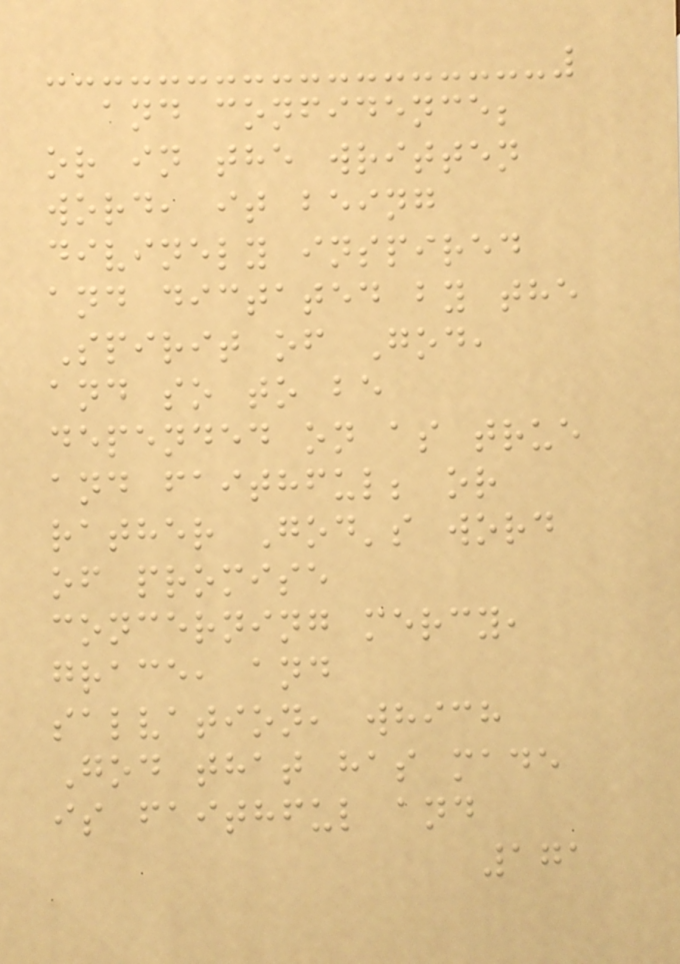and confidence;
or in the written
word, it being
divinely inspired
and dictated by the
Spirit of God,
and so to be
depended on as true
and faithful; or
rather God's word
of promise
concerning mercy,
grace, and
salvation, which
God that has made
is faithful and
171
